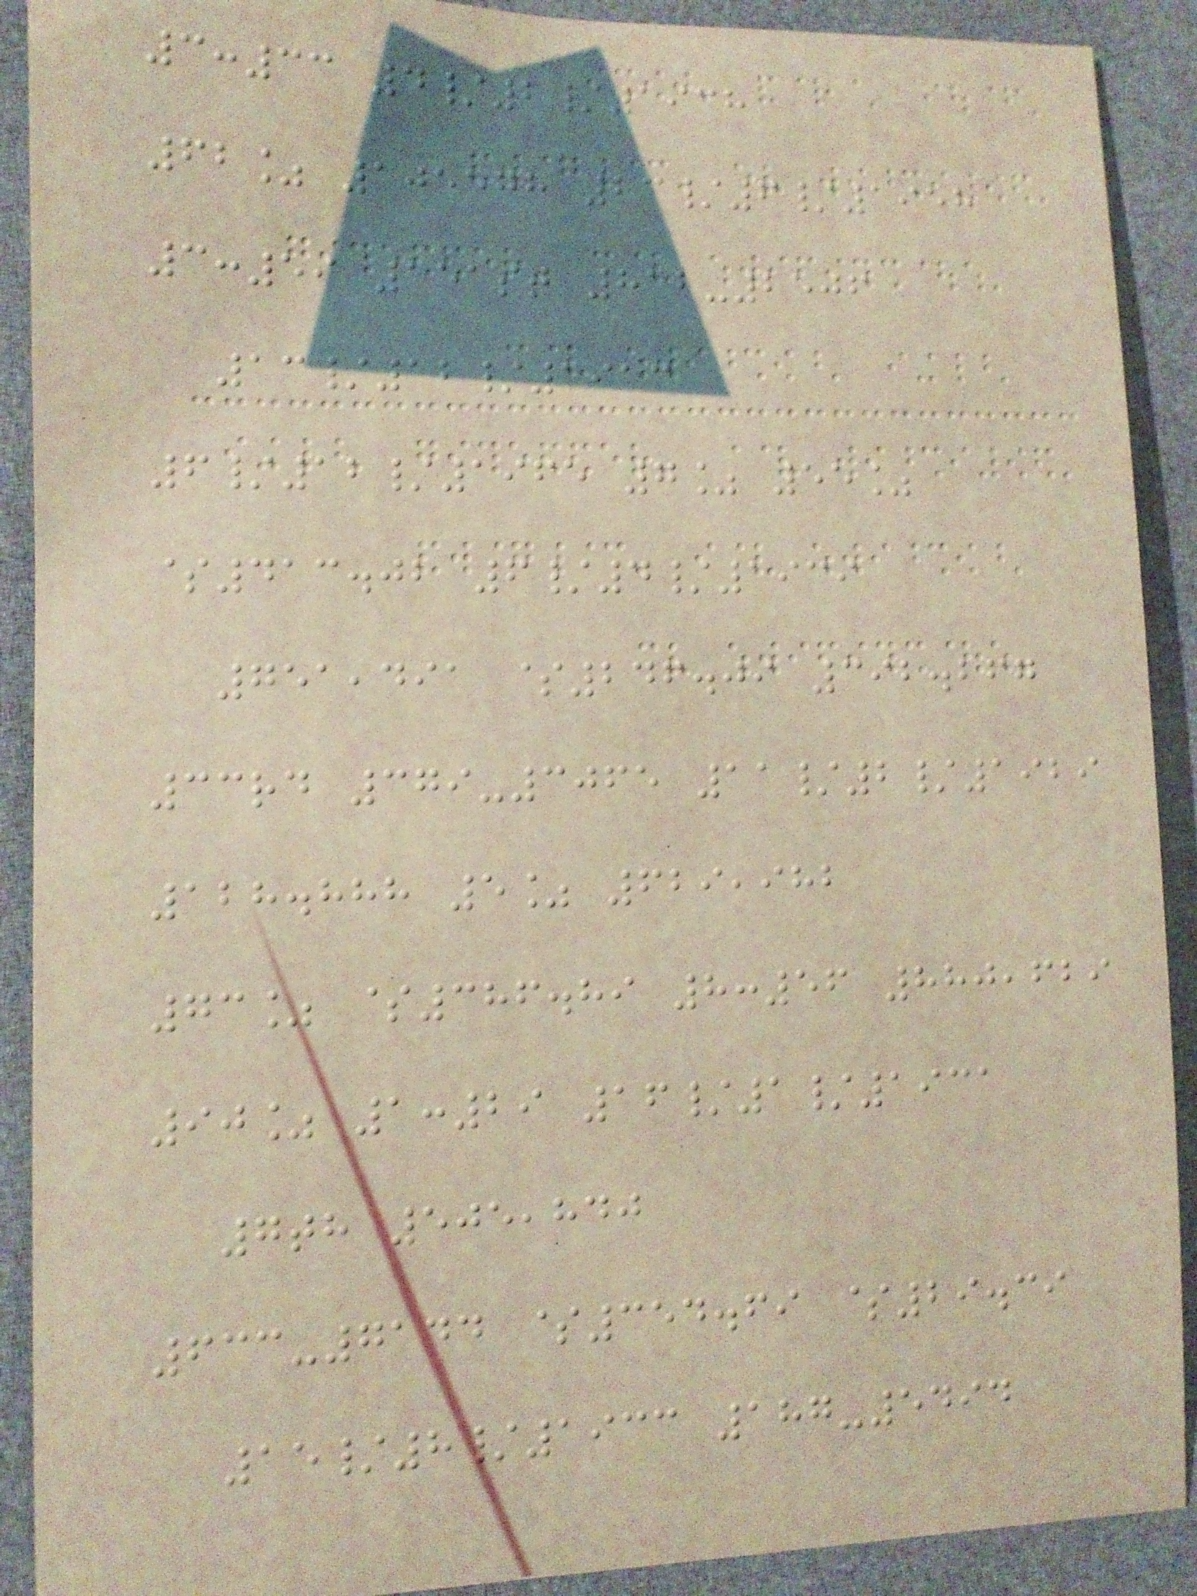3:33 4/2/1938
62% 105578 23/6/1958
3:59 151st 812-2506
13/12/1913
6/12/1965 7% 55%
$413.02 6/4/1939
751,491 $246.09 392.267
33rd 379-3065 11/2/1929
128.888 5% 629,982
73% $386.89 8:56 880,629
90% 1:29 16/1/1931
7th 505,840
633-7144 $354.69 $29.39
15/8/1933 187-5494
